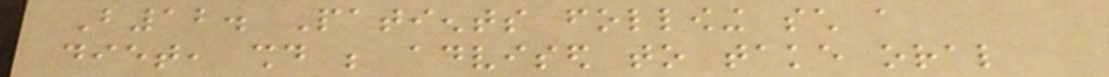B12. Patients following such a
diet, should be advised to take oral
